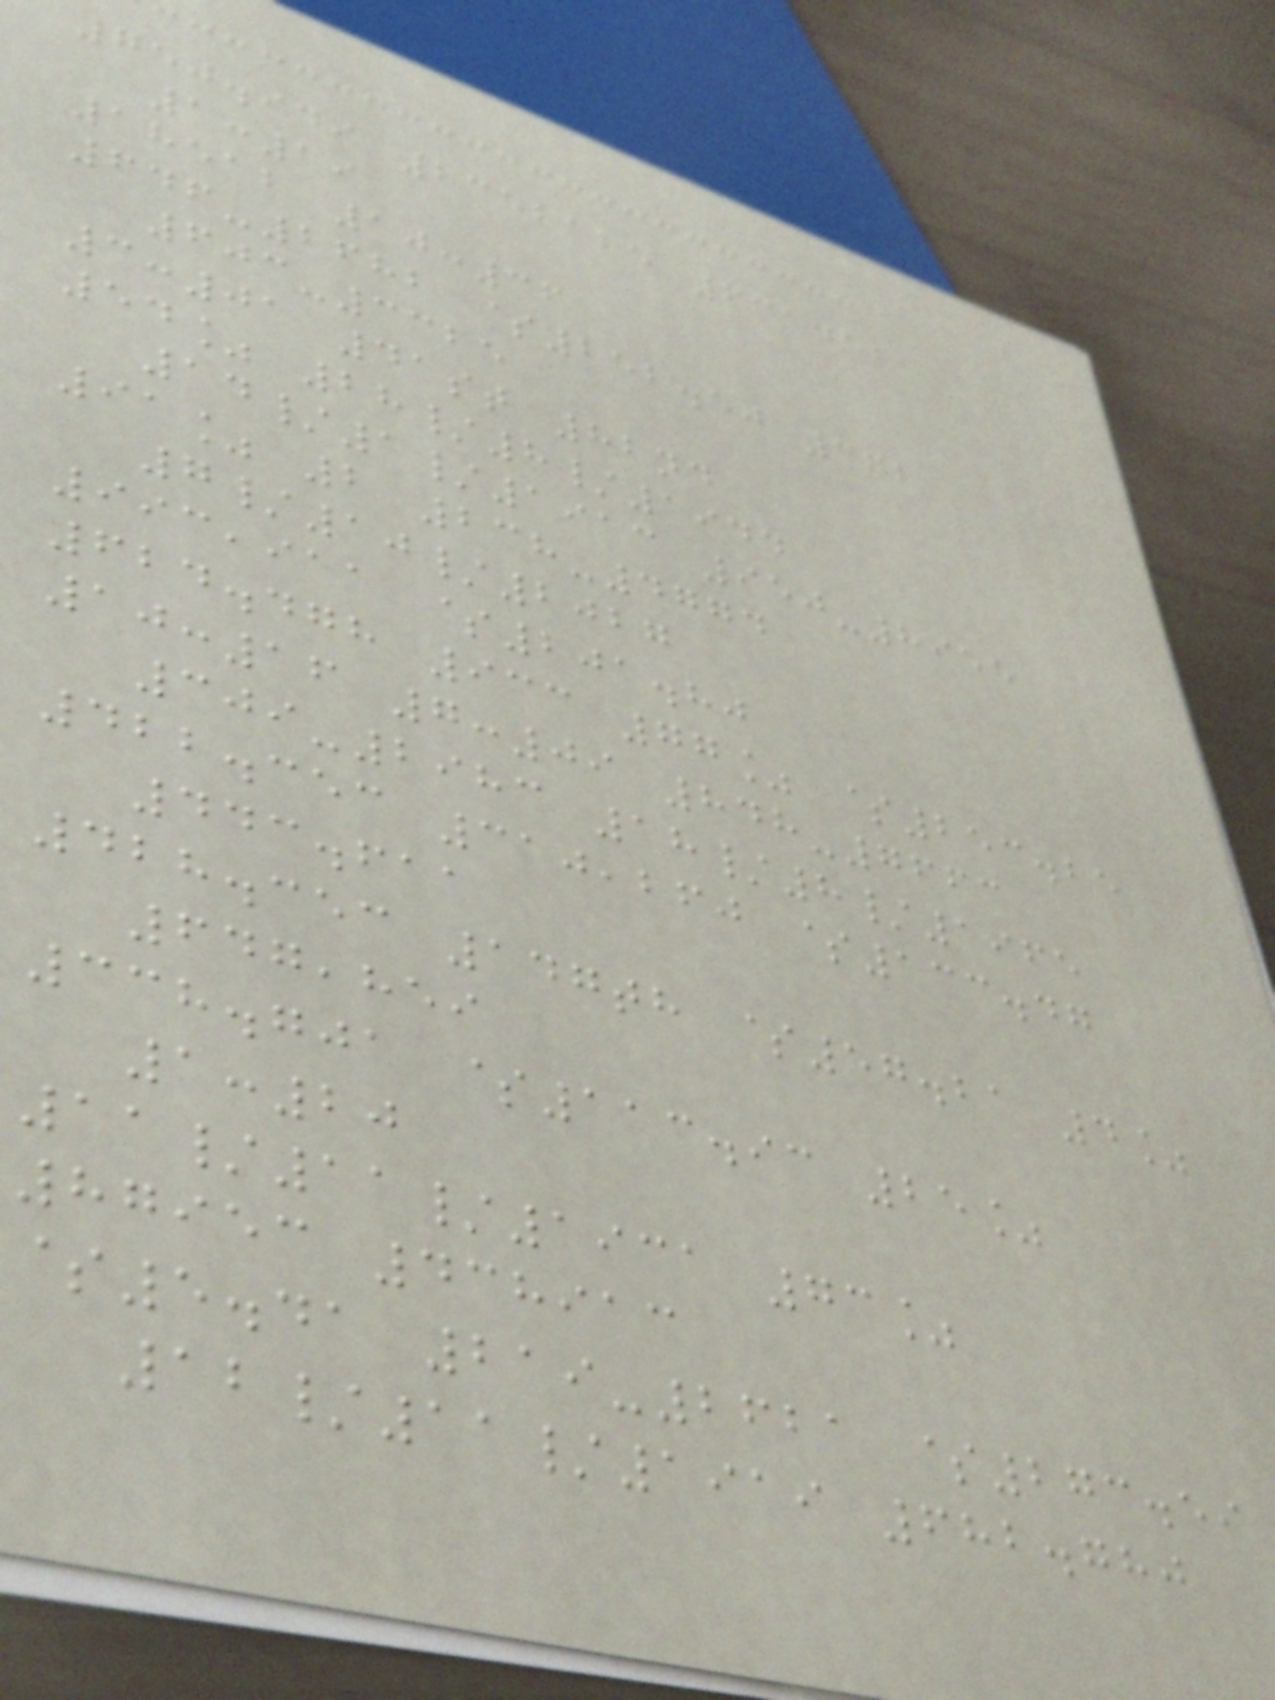750.949 2352125 631452
1:19
18512 10:36
646-2682 $252.50 372
603-3325
3:01 41st 82nd
54% 28/8/1944
14/1/1913 950-8955
91% 2 238-4774
7/10/2027
993,911 $201.80
624.478 933 77% $253.25
10:16 7:09 848-7663
309-2983 18/8/1965
422.353 310,260 $133.47
443.611
428.353 147th $57.21 4%
647,859
338.701 $113.93 25%
1:20
11/11/1931 73%
87953 438913
$5.41 219-2621 $273.59
12/11/1919 682.780
